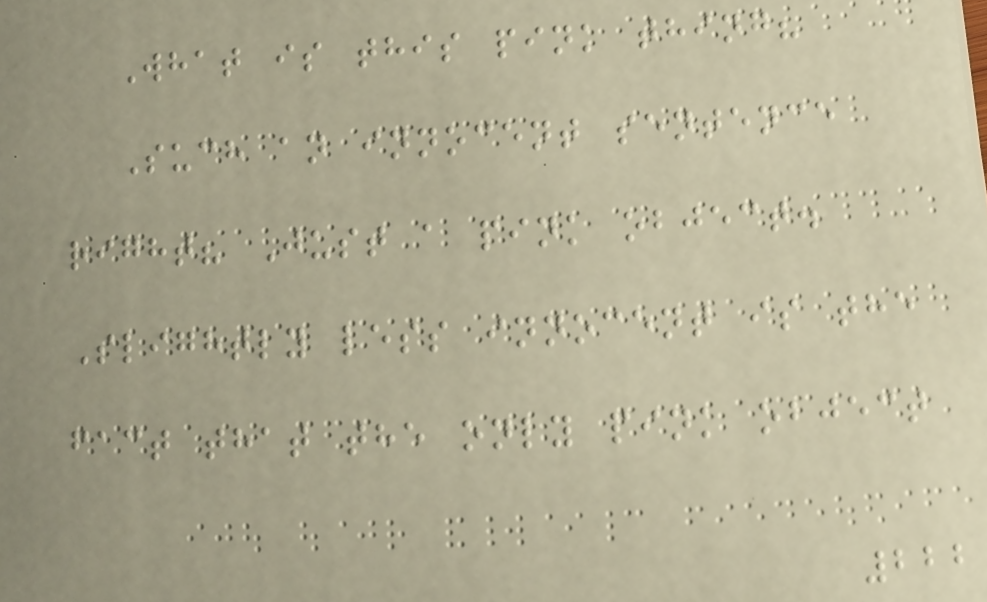What is this pink thing?
Such an innocent sentence
right? Just a pink object.
Slightly less innocent is the
fact that the only pink object
222
